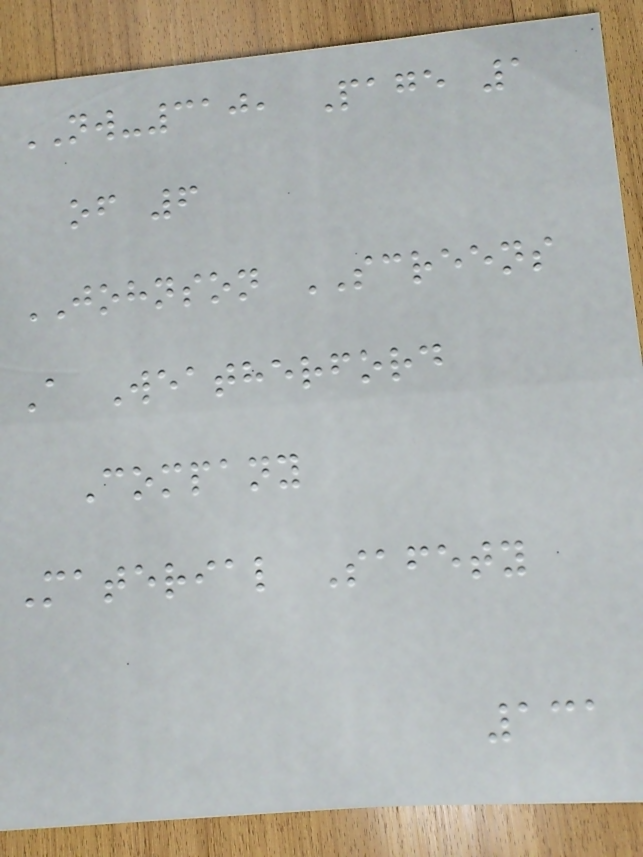NW-310, Page 1
of 6
JOHNSON SCREENS
A Weatherford
Company
Material Safety
131
